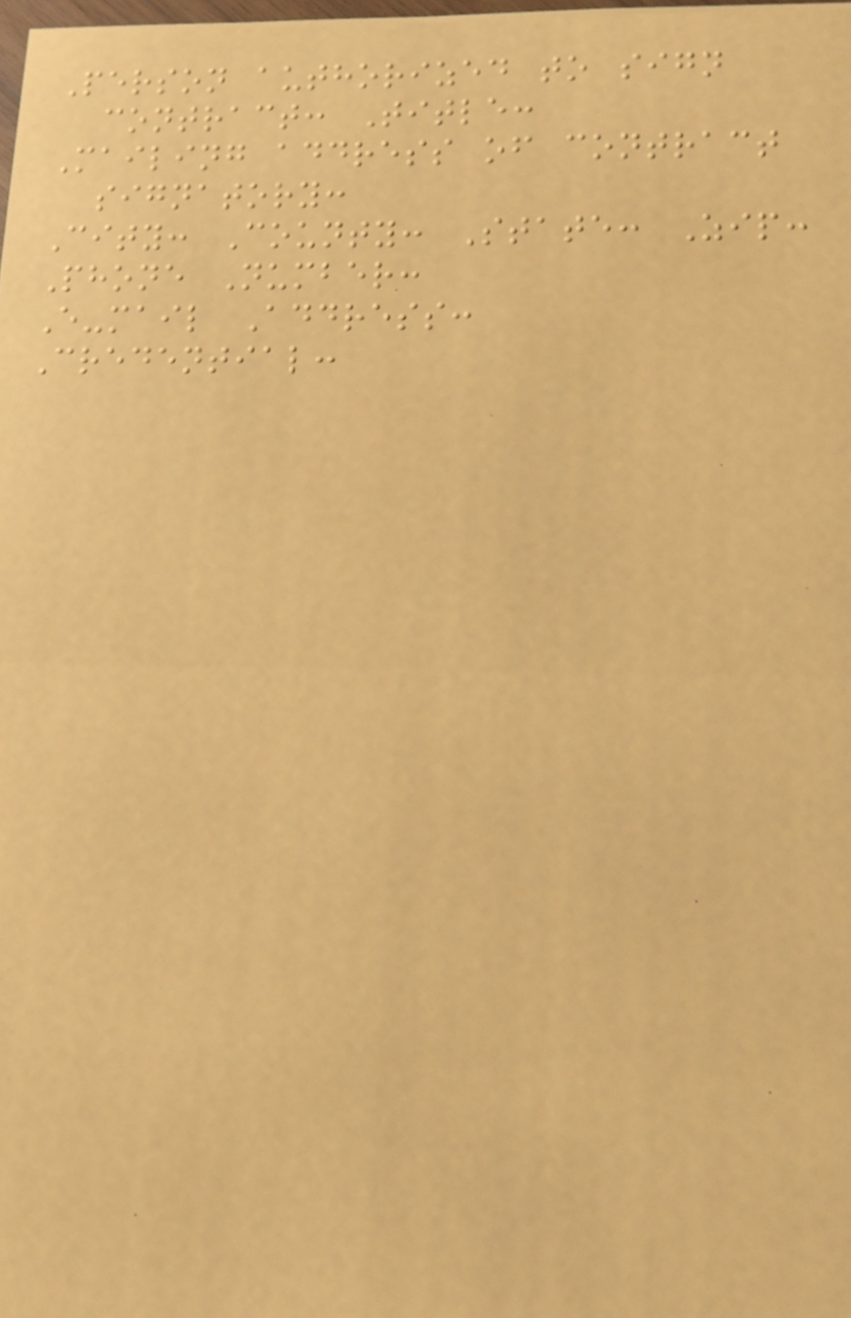Person authorized to sign
contract: Title:
Mailing address of contract
signatory:
City: County: State: Zip:
Phone Number:
E-mail Address:
Credential:
